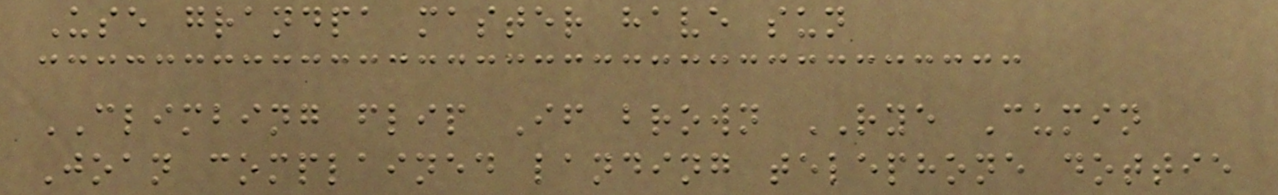Use grandpa master have sun
CLIMBING flip If brown RYE Cumin
Joan complained landing telephone dottie
